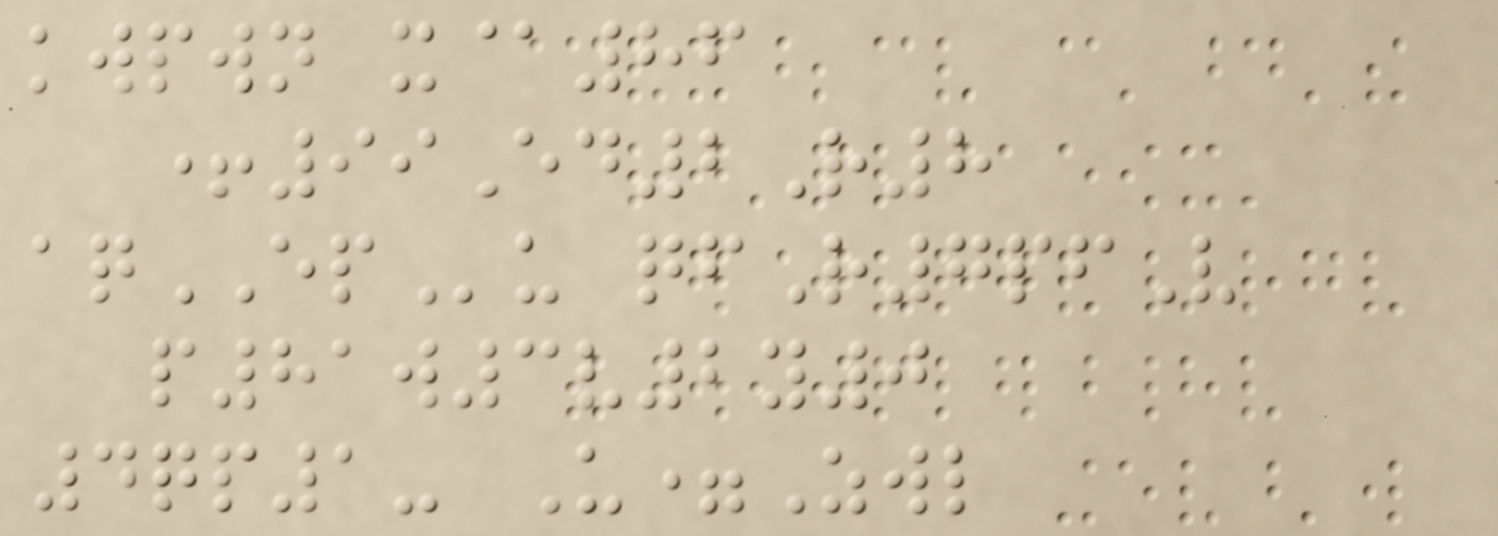kwpwn x@86
+99Ed2R8
aqEPu qfR7pfV
p81w3v2y0
4qp1- U=Zwl
